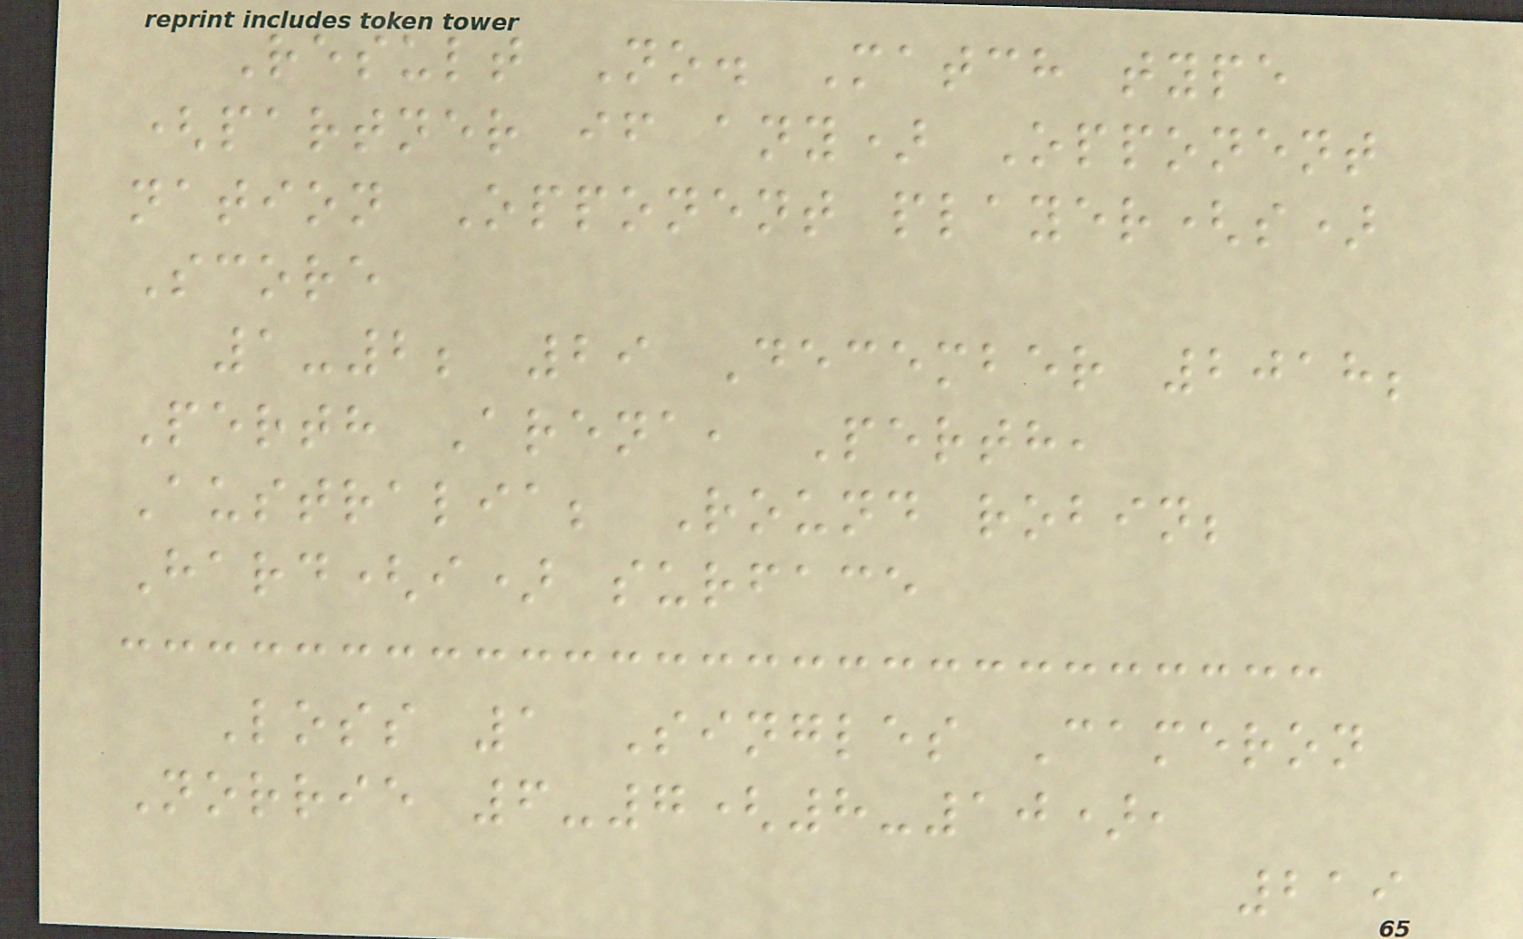Result No. Match type
(partner if any) Opponent
nation Opponent player(s)
Score
1-2; 29 December 2018;
Perth Arena, Perth,
Australia; Round robin;
Hard(i) surface
Loss 1 Singles Cameron
Norrie 6-7(8-10),
219
